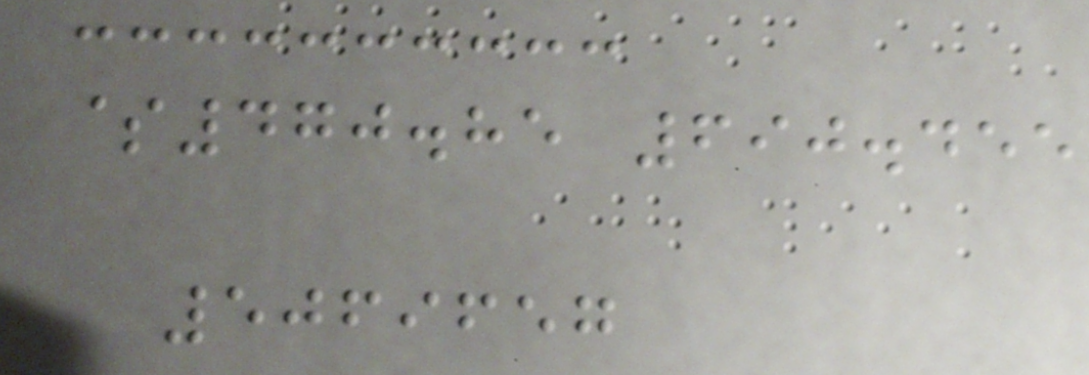$470.85 690.455
5069657
